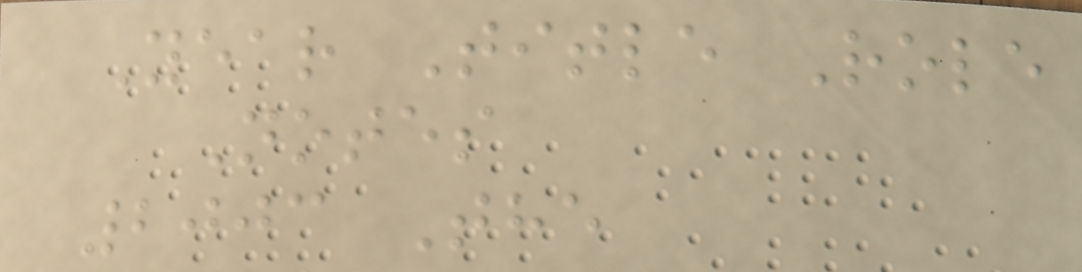Year Title Role
Notes
2003 The
